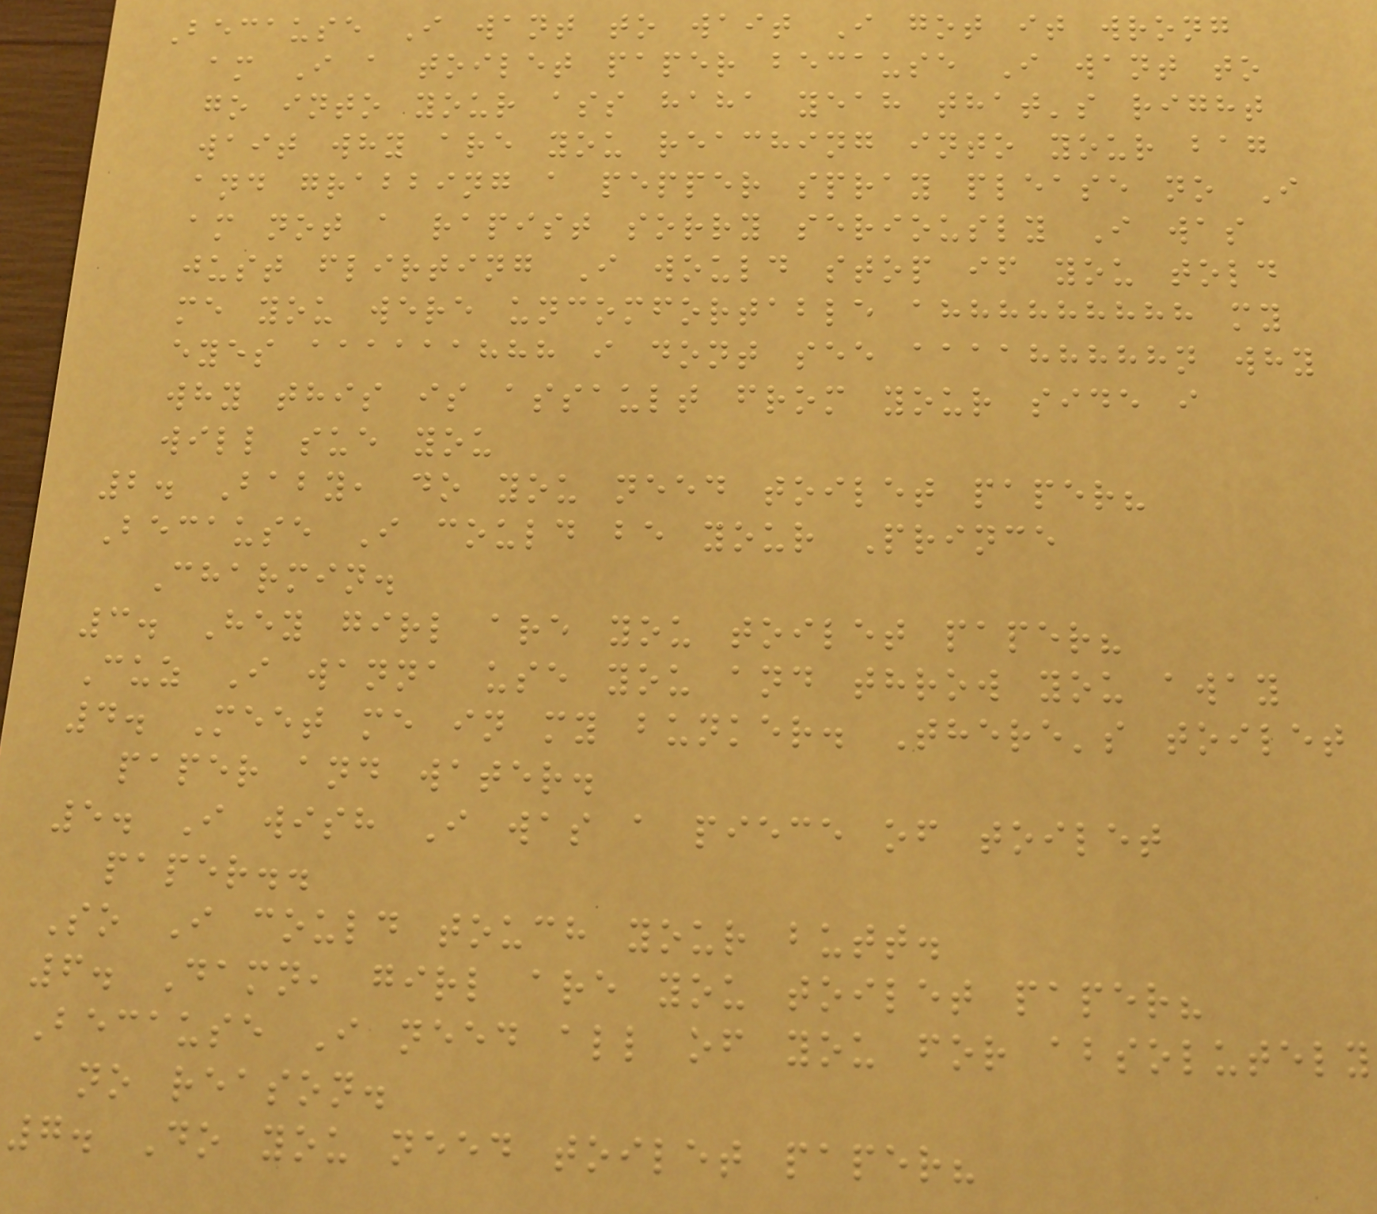Because I want to wait I got it wrong
am I a toilet paper because I want to
go into your ass haha yeah that's right
wait why are you reaching into your bag
and grabbing a pepper spray please no I
am not a rapist sorry seriously I was
just flirting I would stop if you told
me you were uncomfortable ahhhhhhhhh my
eyes aaaaaahhh i dont see aaaahhhhhn why
why this is assault from your side i
will sue you
2. Baby, do you need toilet paper?
Because I could be your Prince
Charmin.
3. Hey girl are you toilet paper?
Cuz I wanna use you and throw you away
4. Meet me in my bunker. There's toilet
paper and water.
5. I wish I was a piece of toilet
paper..
So I could touch your butt.
6. Damn, girl are you toilet paper?
Because I need all of you for absolutely
no reason.
7. Do you need toilet paper?
